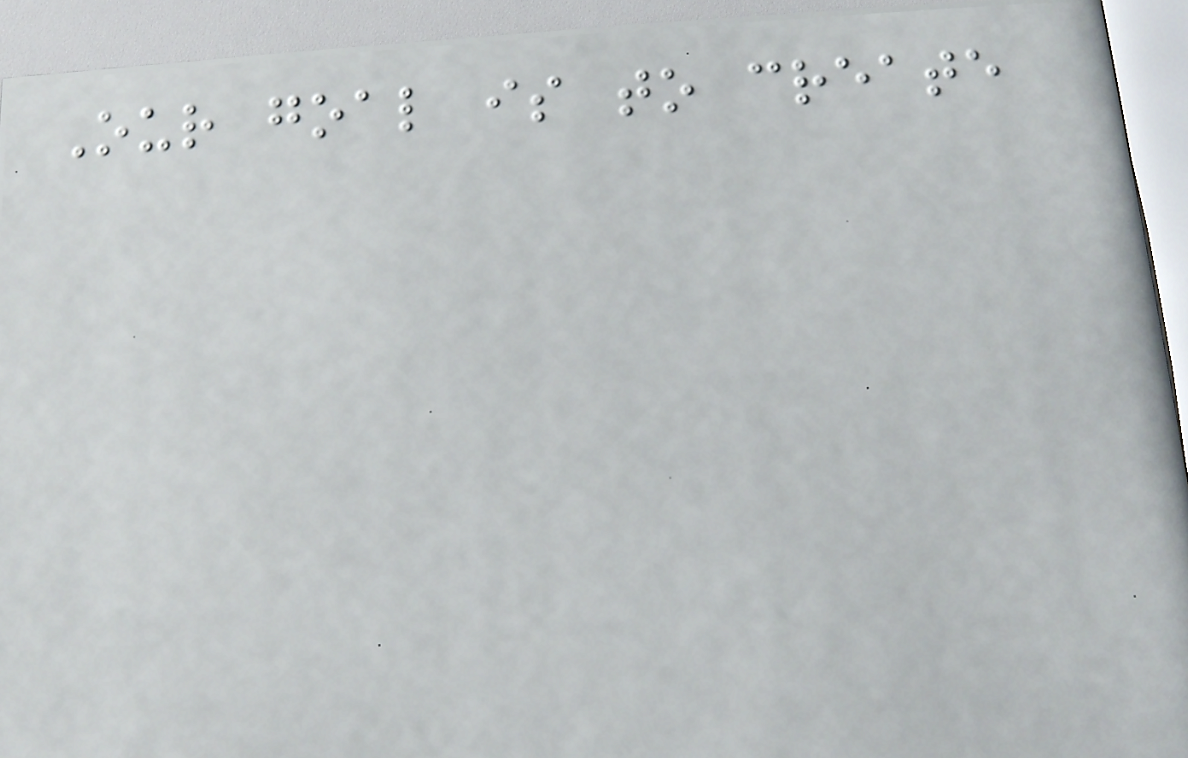Our goal is to create
